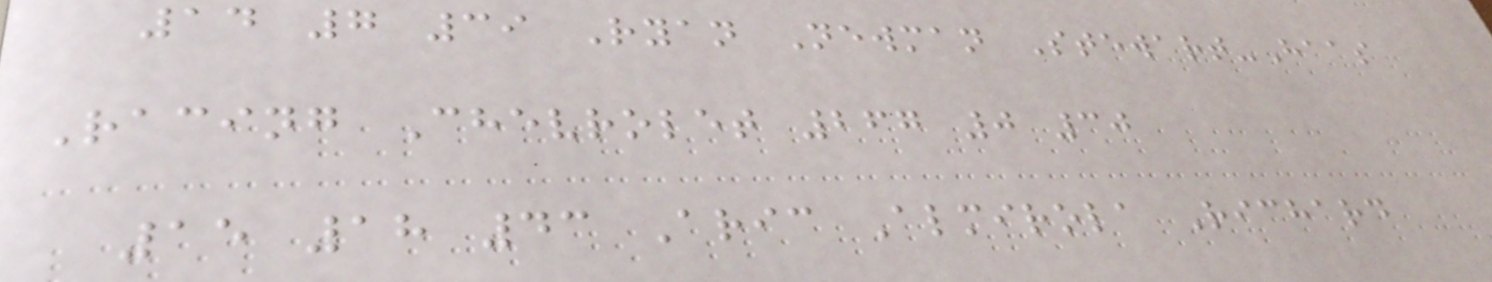14 7 39 Ryan Newman Stewart-Haas
Racing Chevrolet 267 0 30
15 18 43 Aric Almirola Richard
